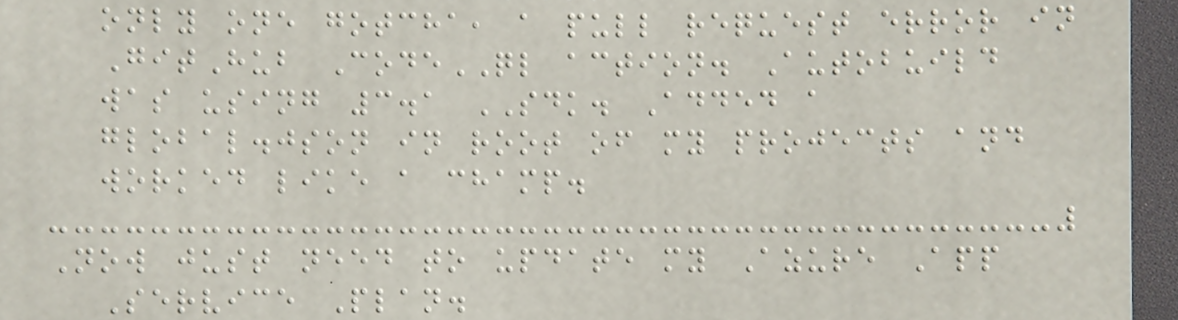only one gotcha, a pull request error in
GitHub CodeQL action. Autobuild
was using 3.1 SDK. Added a
global.json in root of my projects and
worked like a champ.
Now just need to update my Azure App
Service Plan.
